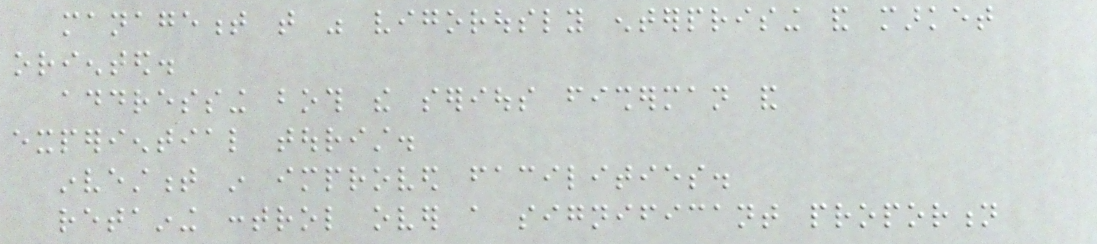management that was vigorously enterprising and market
oriented.
addressing both the serious fisherman and
experiential tourist.
investment in improved facilities.
retaining control over a significant proportion
